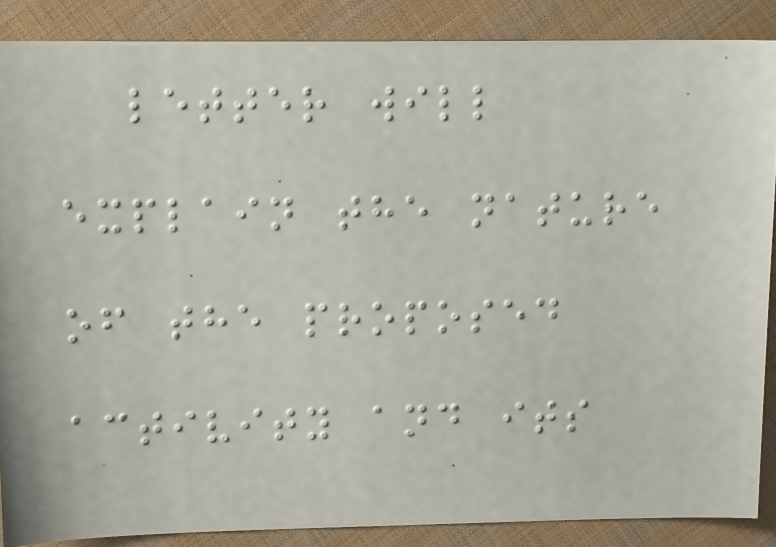letter will
explain the nature
of the proposed
activity and its
